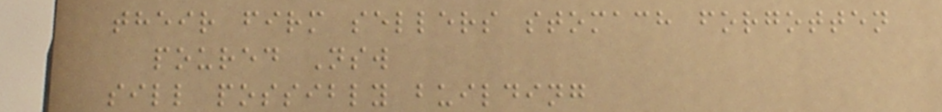their firm sellers stomach forgotten
poured Nsw
sill possibly building
